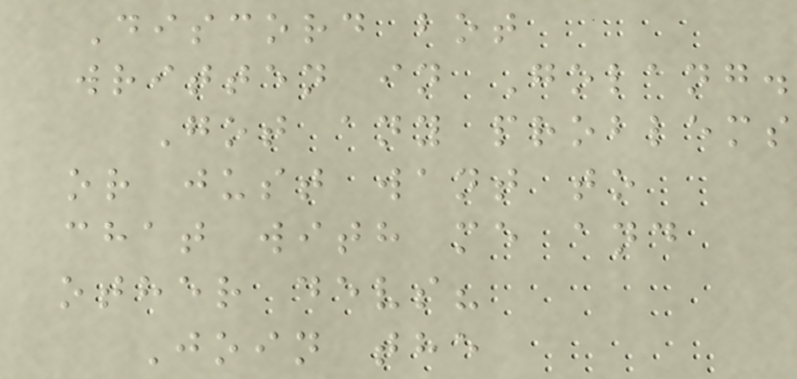Discord bot
written in Golang.
Got any problems
or just want to
chat with me and
other devs?
Join the
